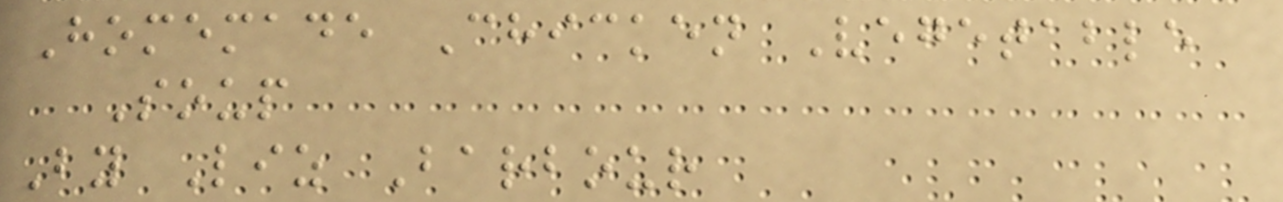Homemade Chicken Vegetable
Soup
By Liz Barbour
